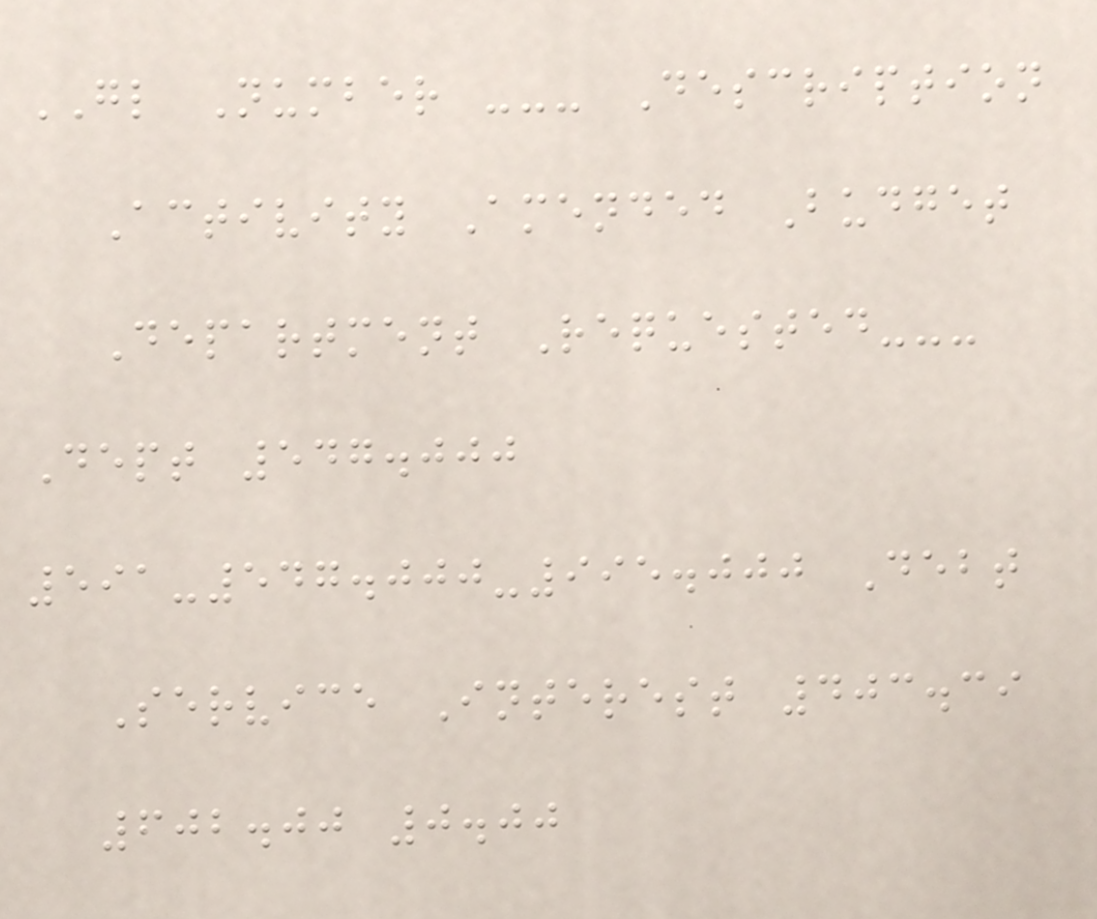GL Number --- Description
Activity Amended Budget
Department Requested---
Dept 547.000
591-547.000-995.000 Debt
Service Interest 403.39
602.00 0.00
